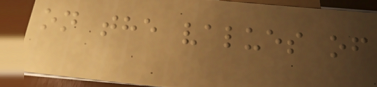on the values of
